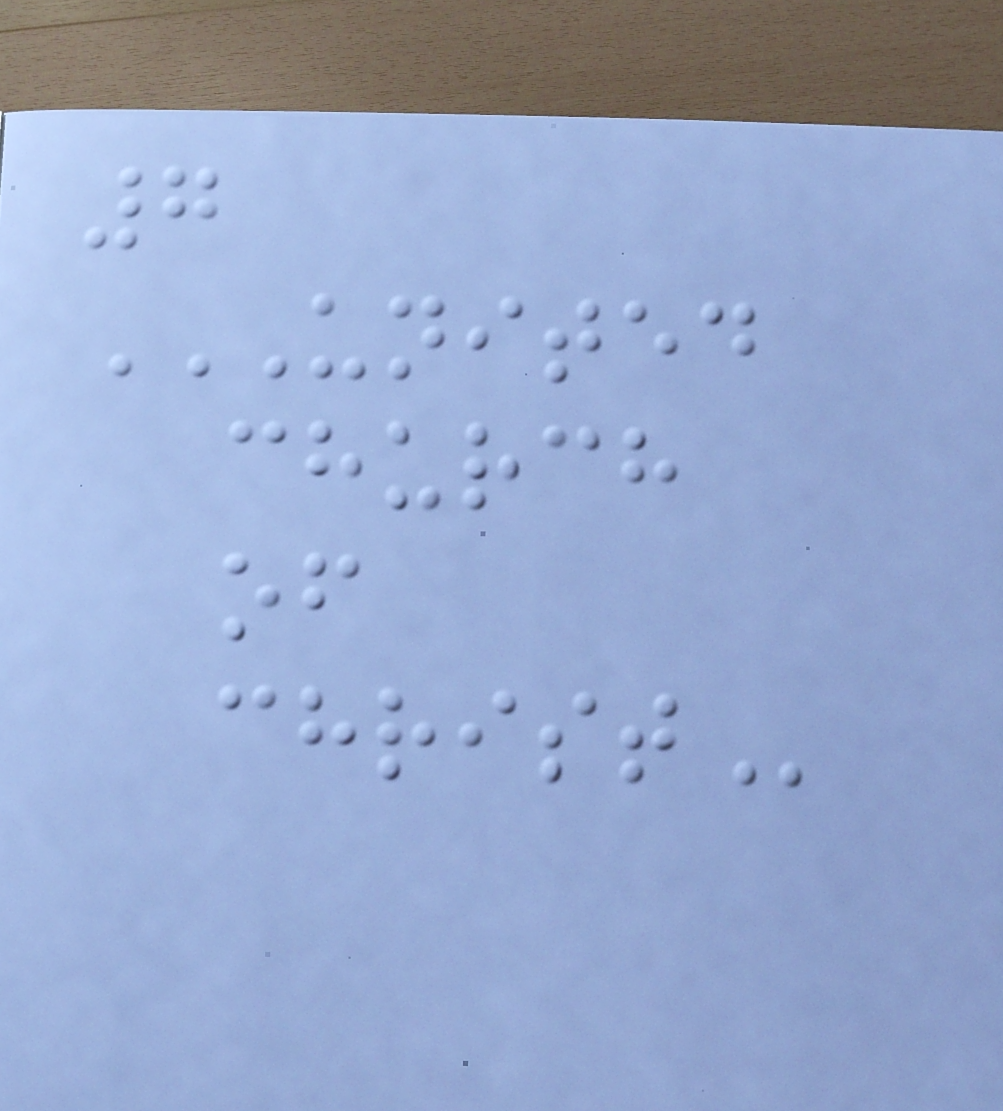7
UNITED
CHURCH
OF
CHRIST
